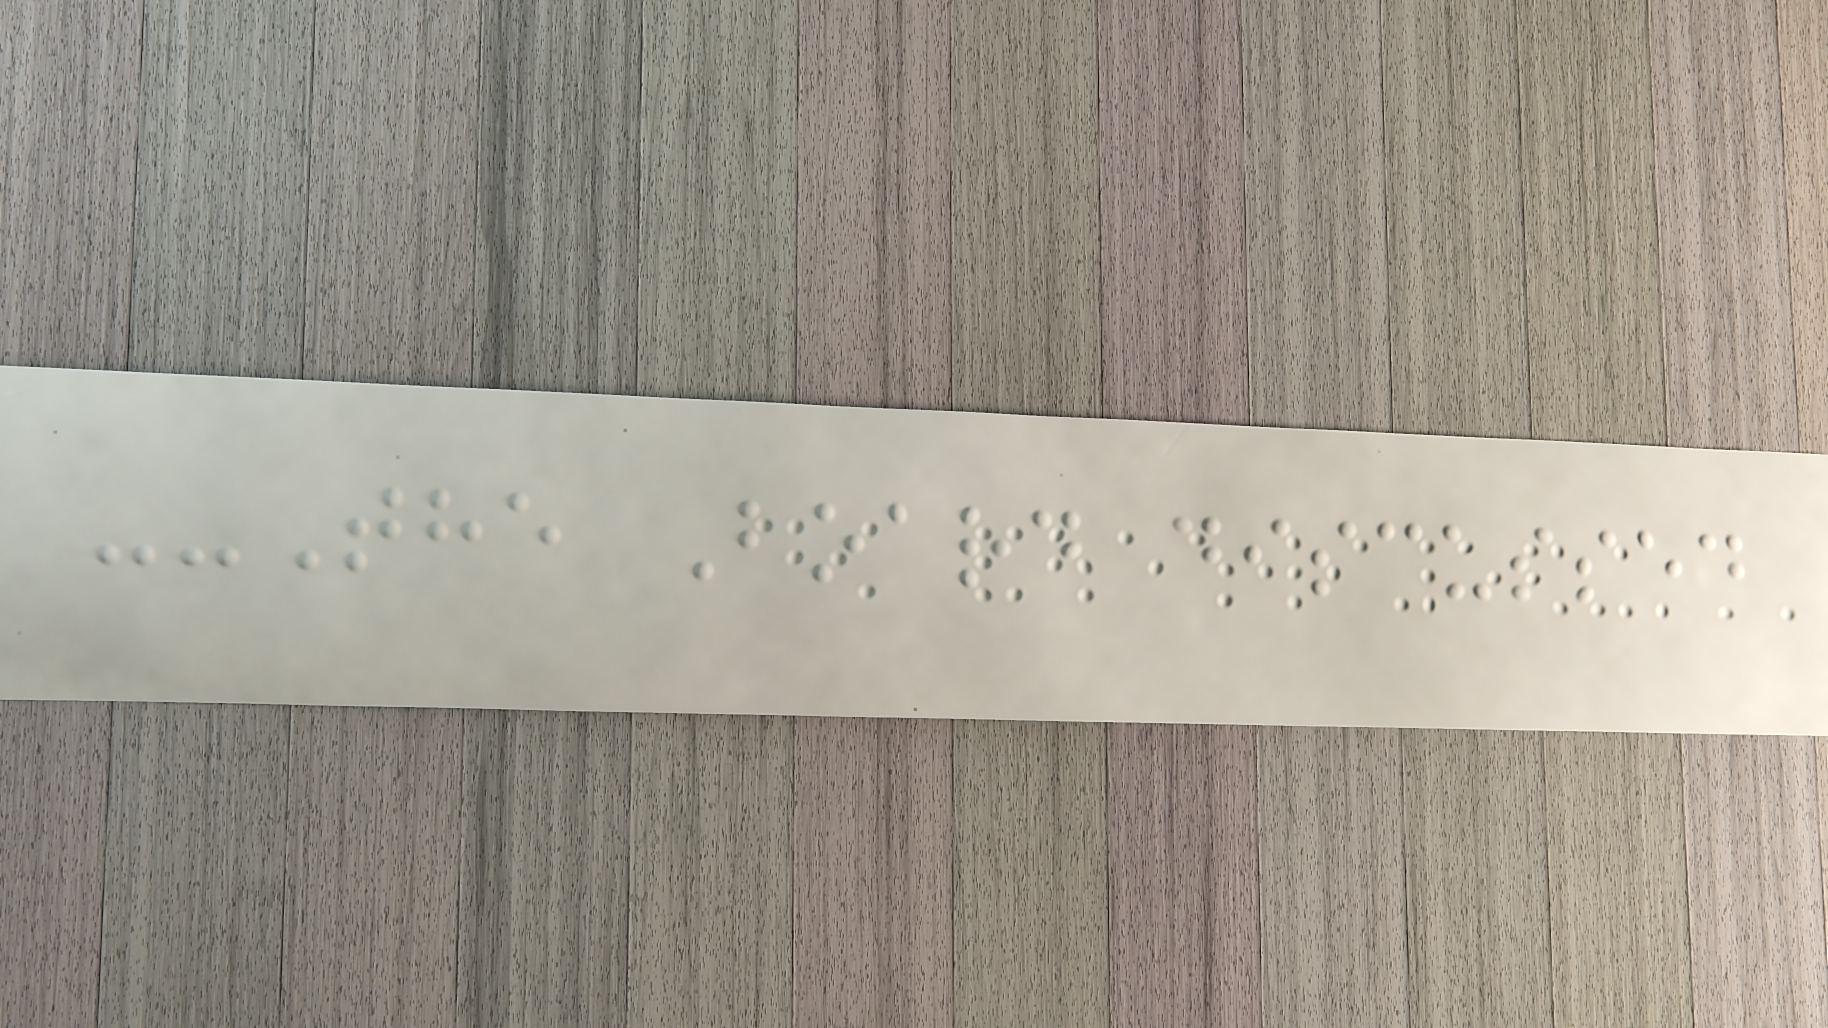--The Board discussed
